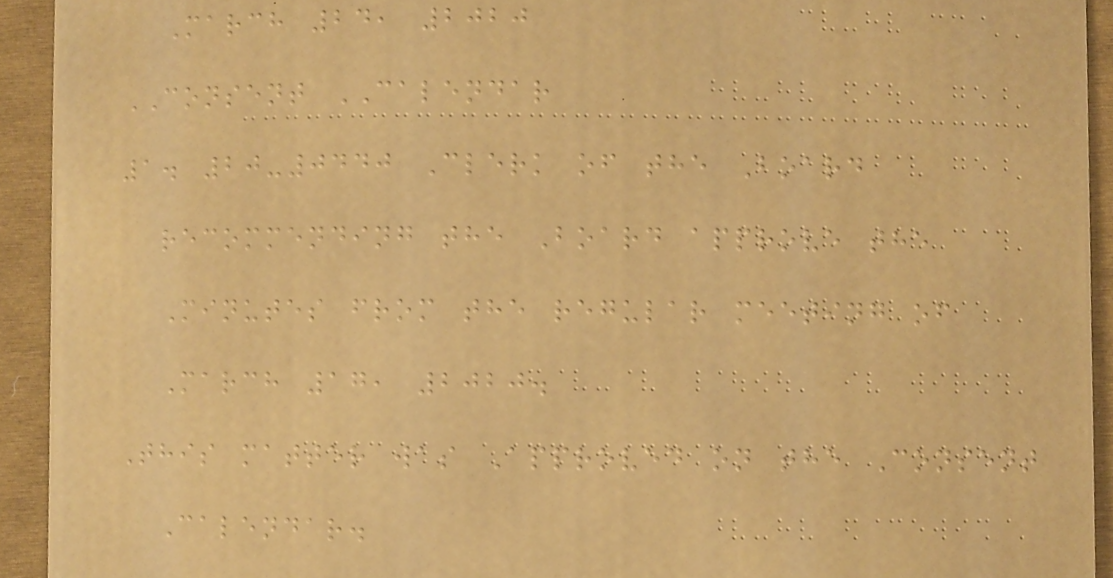March 24, 2020
CONSENT CALENDAR
1. 20-0440 Clerk of the Board
recommending the Board approve the
Minutes from the regular meeting of
March 17, 2020.
This matter was Approved on the Consent
Calendar.
